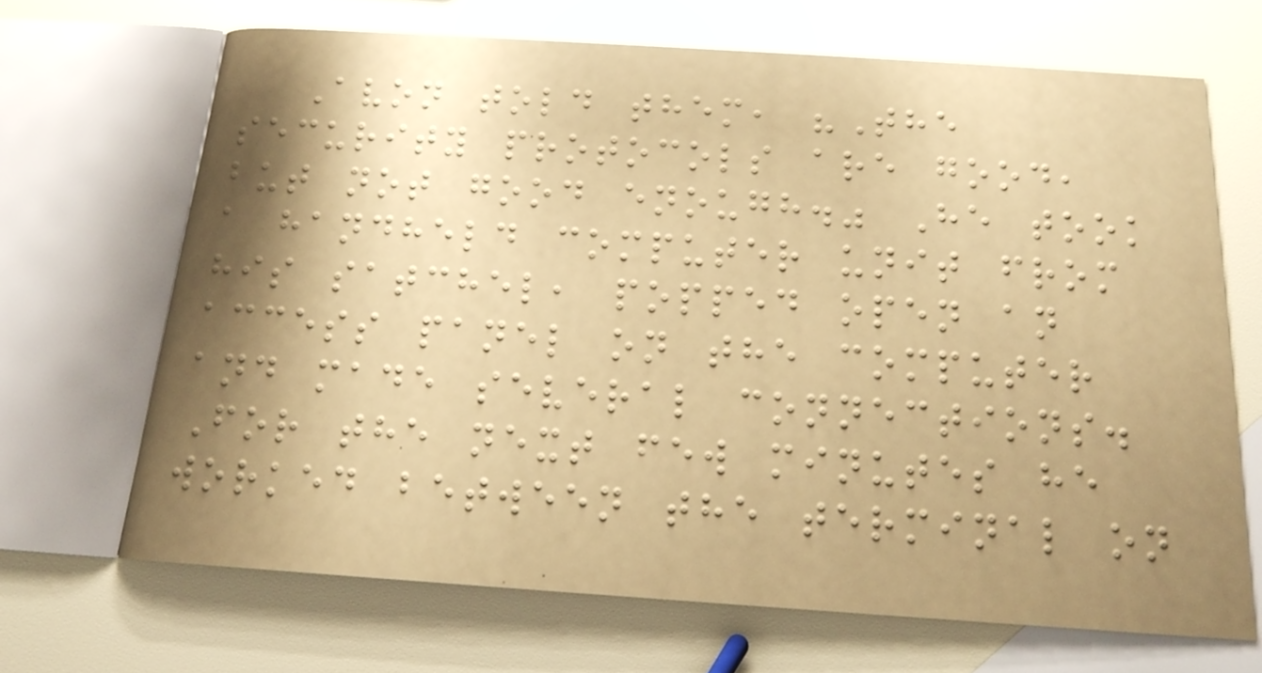Avon told them, "The
security protocols are good,
but not good enough." He took
a handheld computer unit from
his satchel, popped open an
access panel on the computer
and made several connections.
For the next few minutes he
worked between the terminal on
